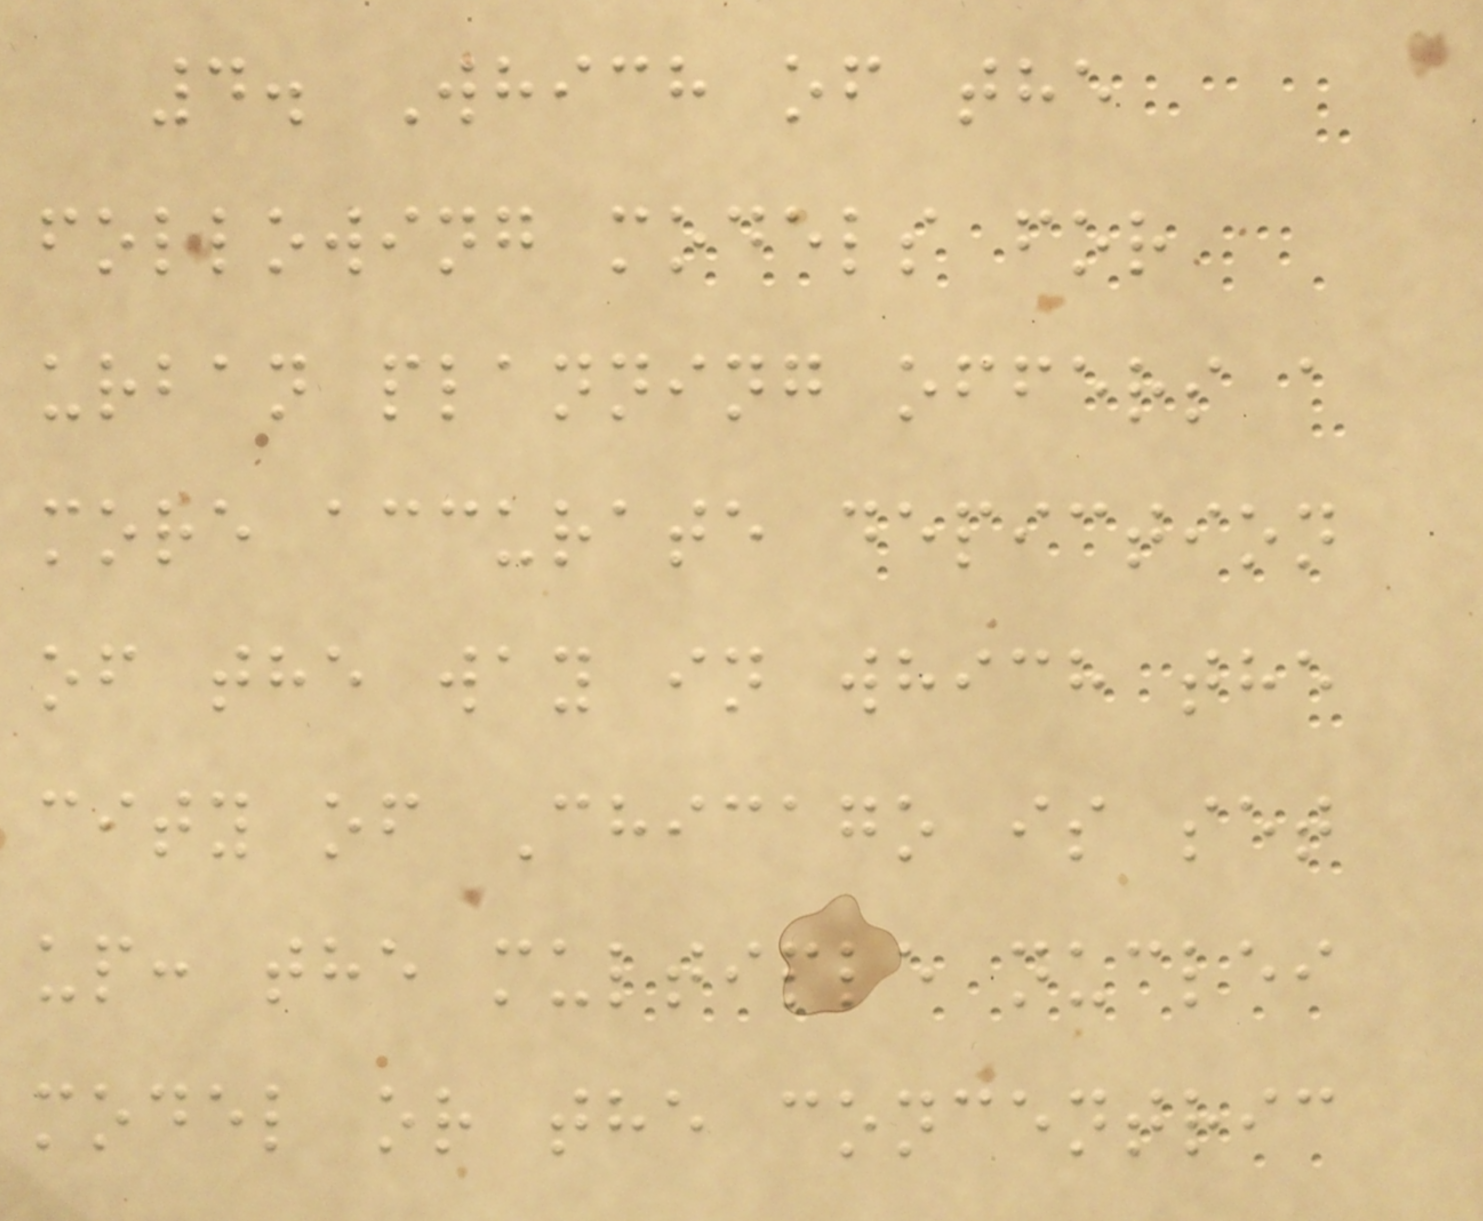4. Which of the
following models for
urban planning offers a
more accurate depiction
of the way in which the
city of Chicago is set
up: the multiple nuclei
model or the concentric
